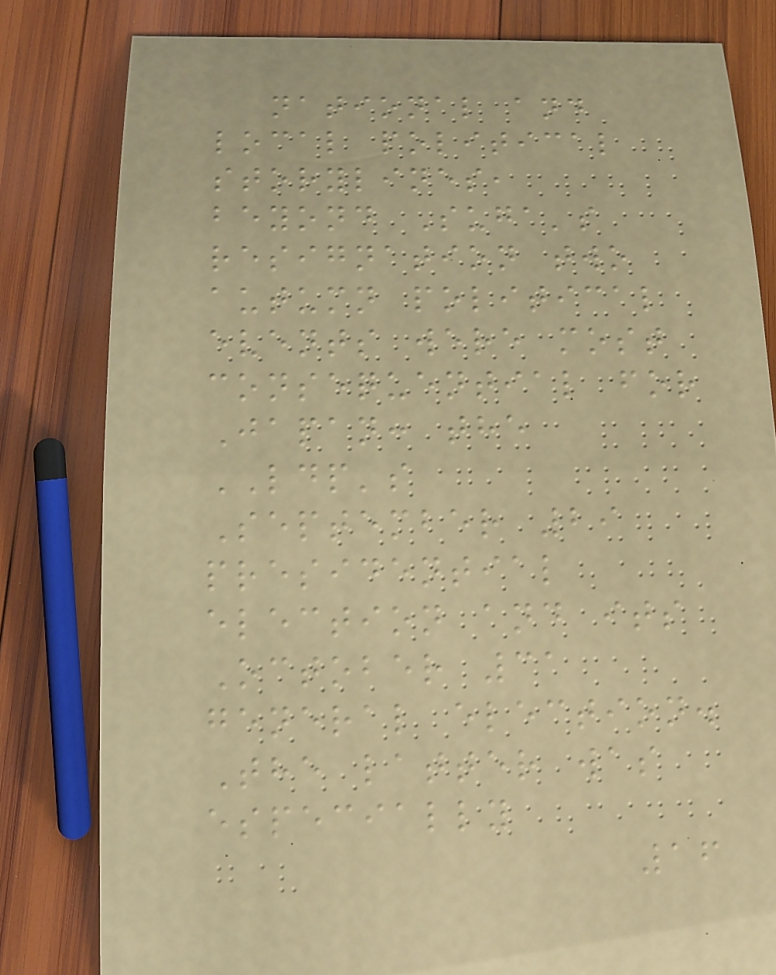national and
local political
storylines,
beyond Suga's
resignation two
autumn political
events were most
consequential for
Japan: the
LDP's
September 29
presidential
election and its
October 31
general election.
The latter was
especially
16
